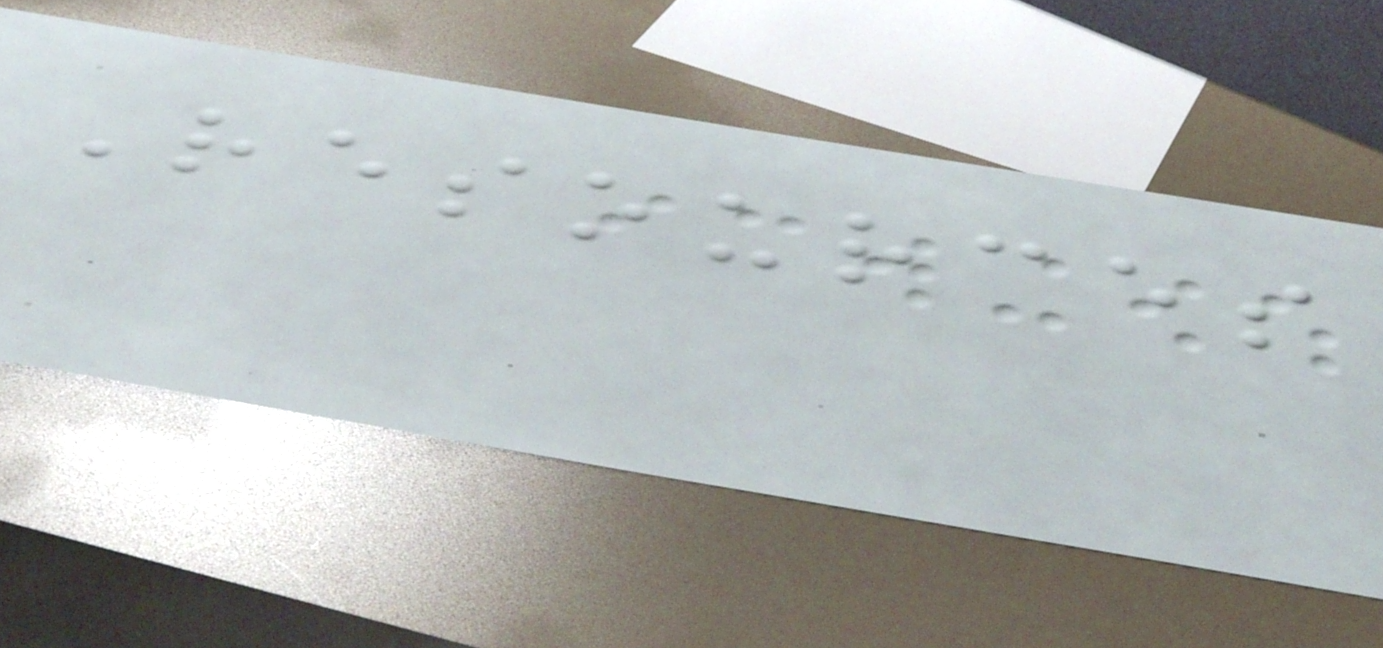Resources
